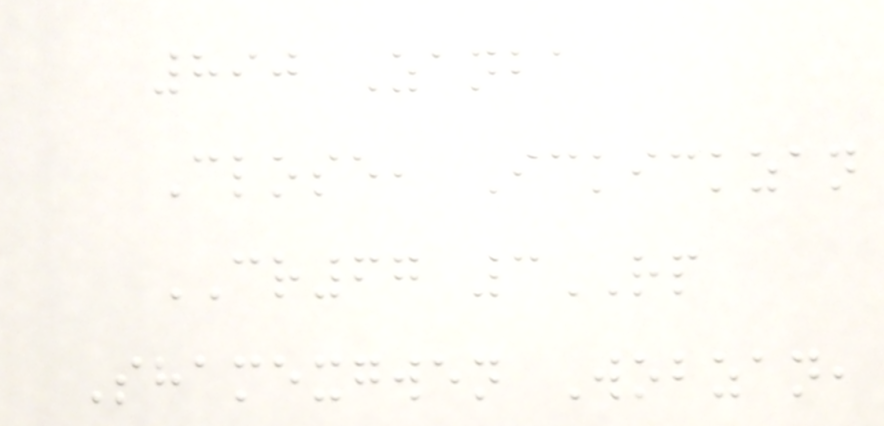890 Zanba
Close, Ickickzan
CR67 3RP
Shamexgwen Wobzan,
